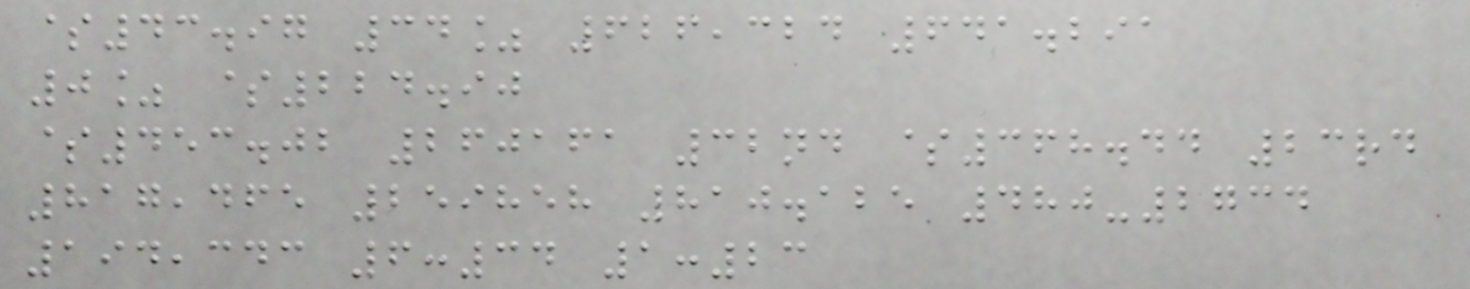$43.97 34% 626,324 641.291
0% $224.90
$453.02 260161 32nd $368.44 23rd
817,465 259858 810.125 480-2734
194,343 6:34 1:23
